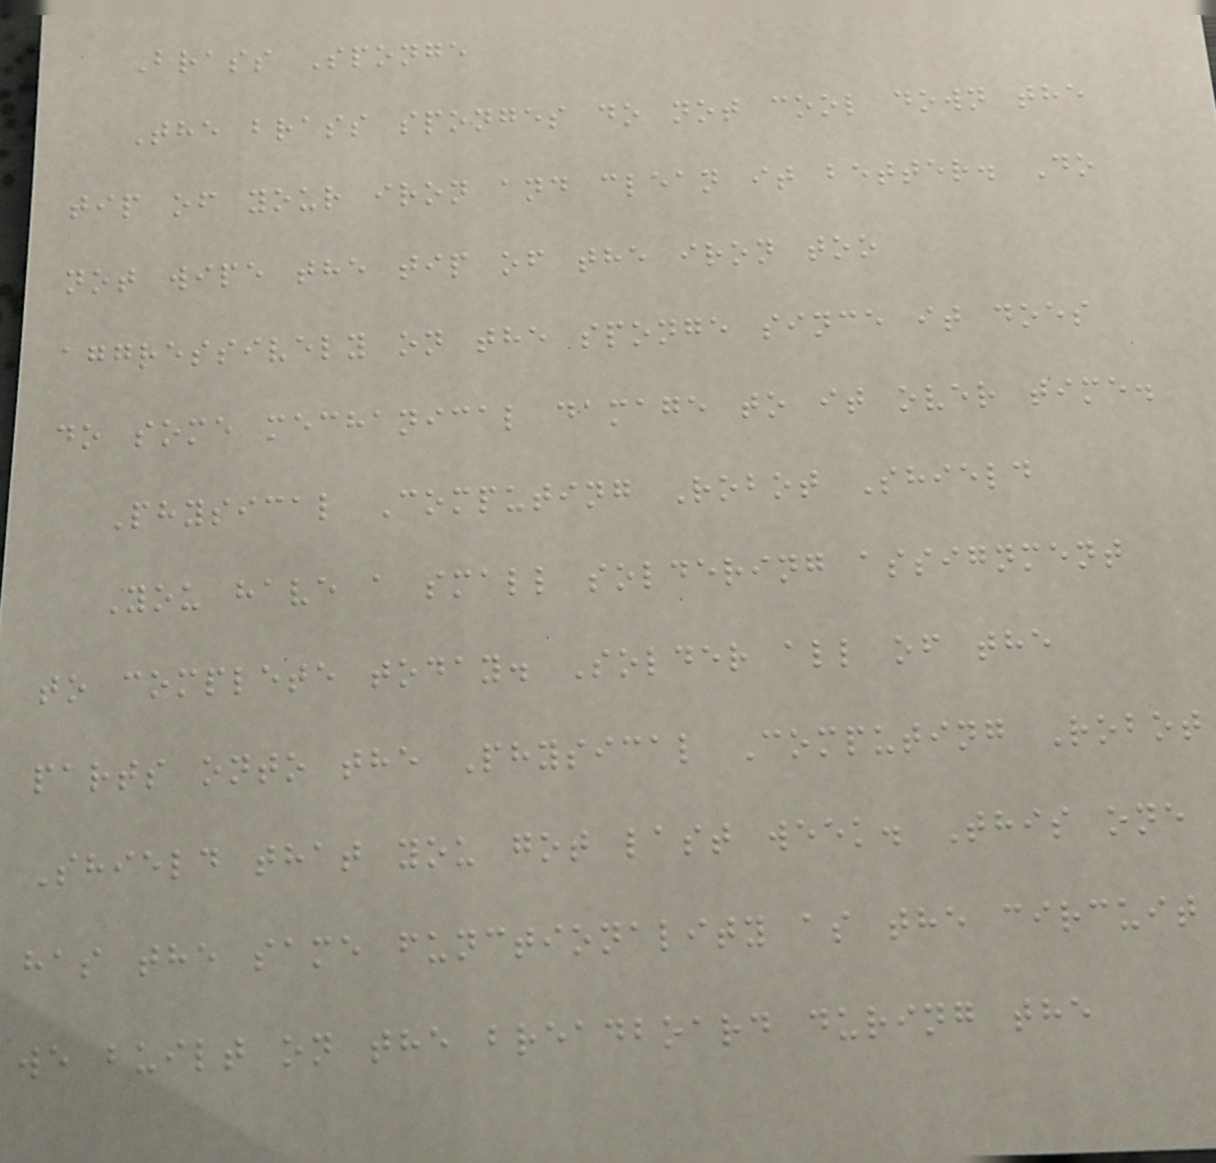Brass Sponge
The brass sponges do not cool down the
tip of your iron and clean it better. Do
not wipe the tip of the iron too
aggressively on the sponge since it does
do some mechanical damage to it over time.
Physical Computing Robot Shield
You have a small soldering assignment
to complete today. Solder all of the
parts onto the Physical Computing Robot
Shield that you got last week. This one
has the same functionality as the circuit
we built on the breadboard during the
